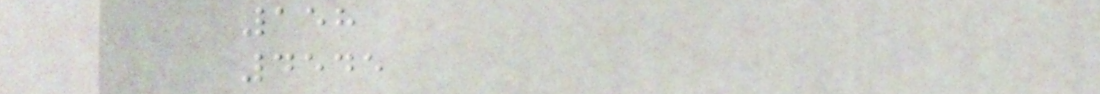158
4545
